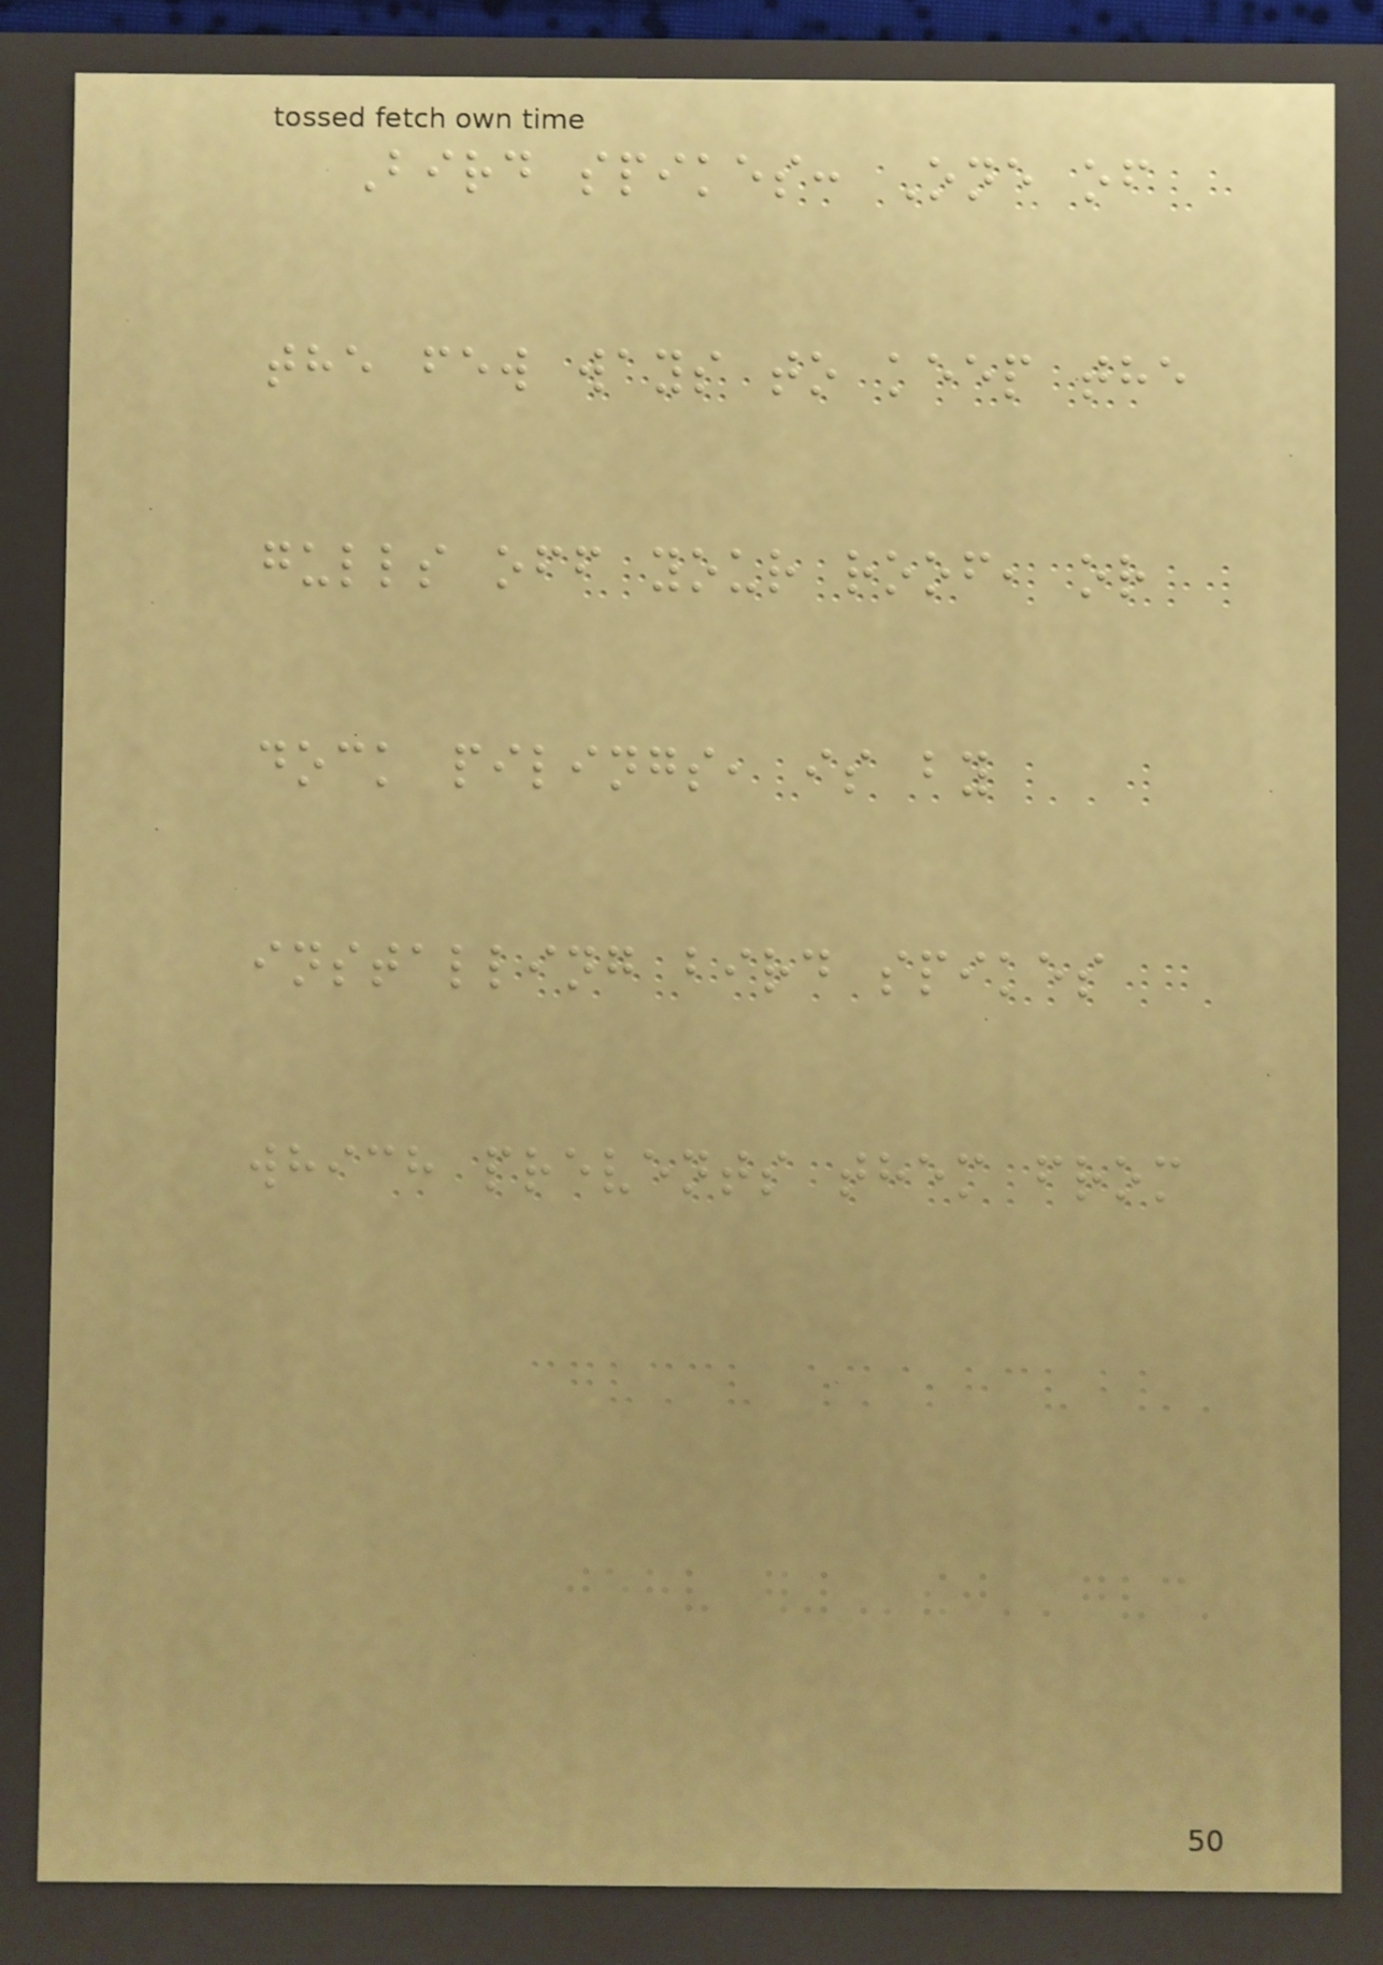Bird spikes: One of
the few ways to keep the
gulls off your roof, or
dock pilings, is by
installing bird spikes
which prevents them from
